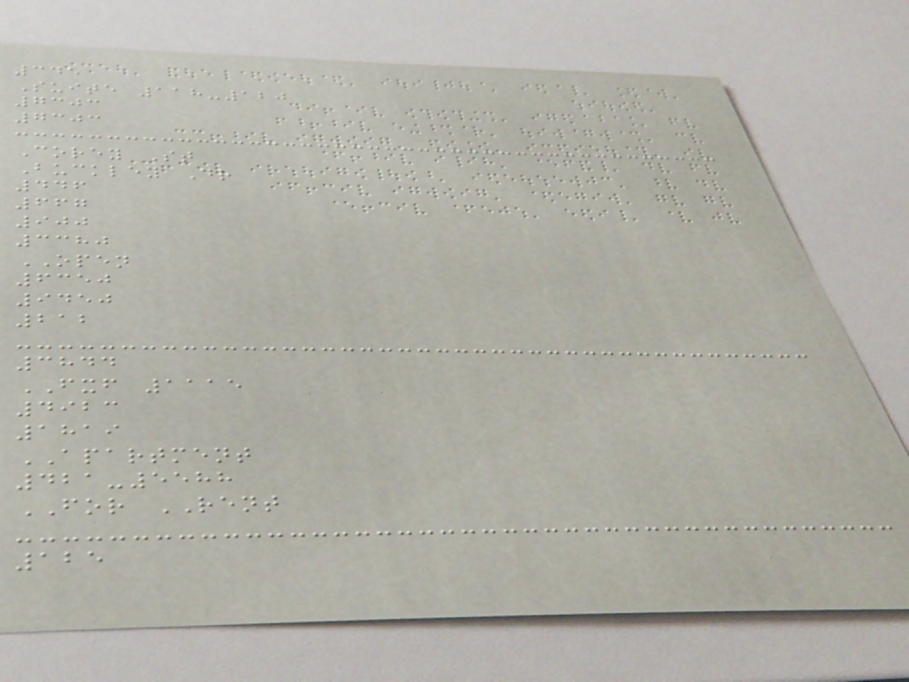345
Suite 118-120
7303
7303
Corey St
Buckley Dr
446
667
900
3380
OPEN
6350
9450
212
3844
FXF 1115
4923
1819
APARTMENT
421-5588
FOR RENT
125
